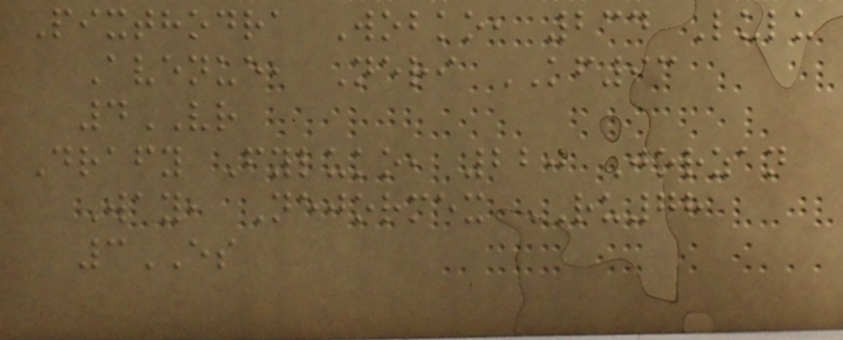Pixthodra Wobko, 234 Lulu
Avenue, Neri KF93
4VR
Drafy Fyluko, 220 Jorzan
Way, Nejormex RU78
3ES
